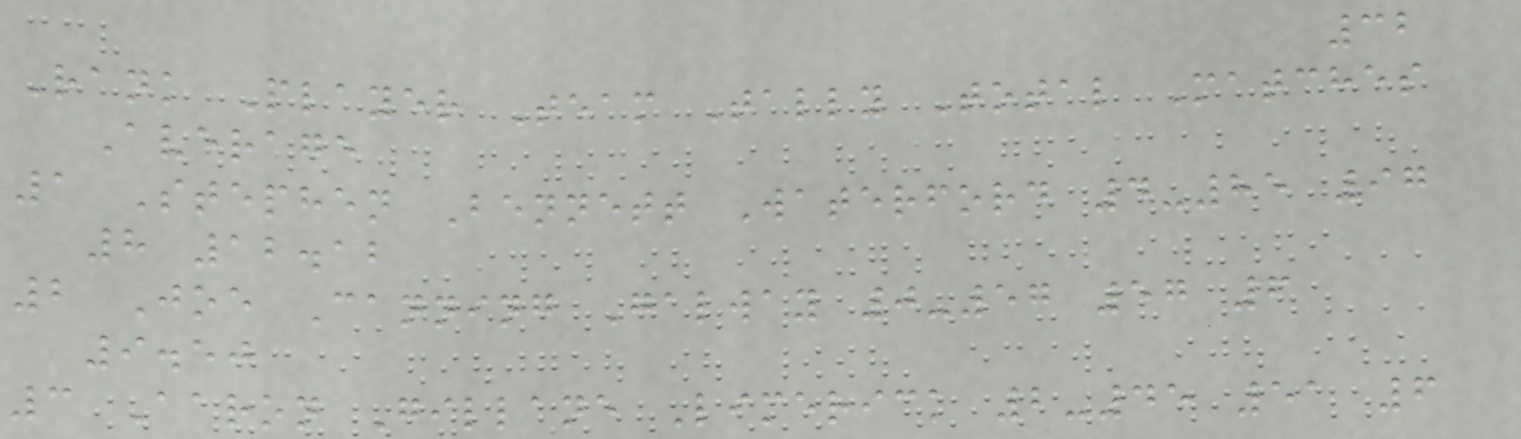32
Rank Player Team Tally Total Matches
Average
1 Stephen Bennett Waterford 4-85 97
8 12.12
2 Joe Canning Galway 0-57 57 6
9.50
3 Aaron Gillane Limerick 2-45 51 6
